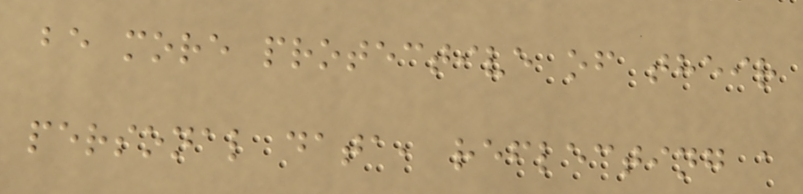be more protective of their
personal data, reflecting a
